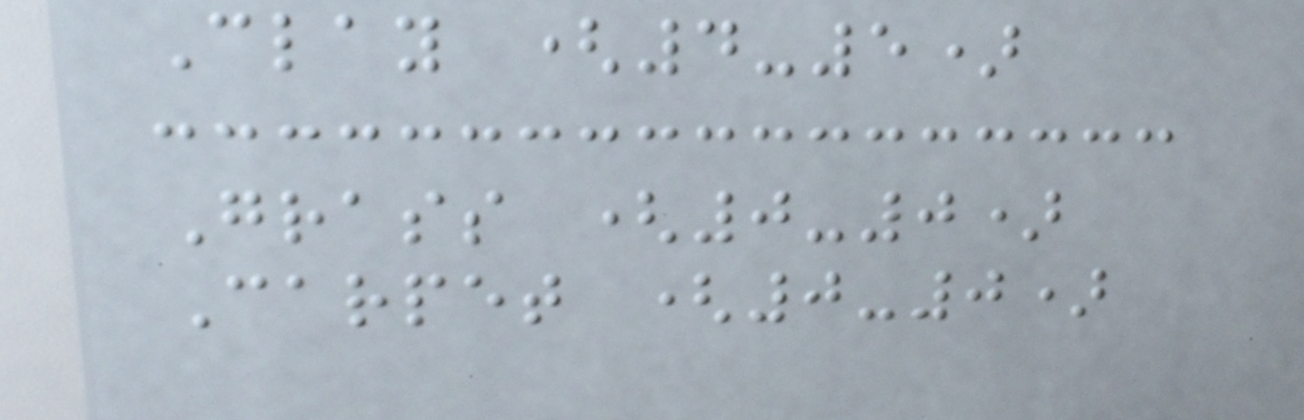Clay (4-5)
Grass (0-0)
Carpet (0-0)
